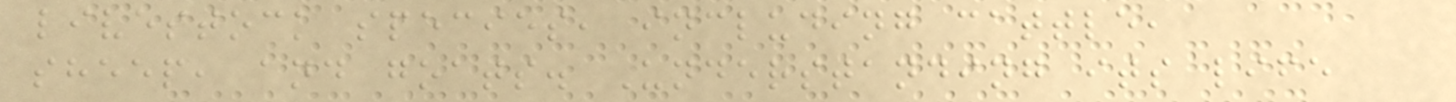livestock species, including cattle,
sheep, and goats. Understanding its life
